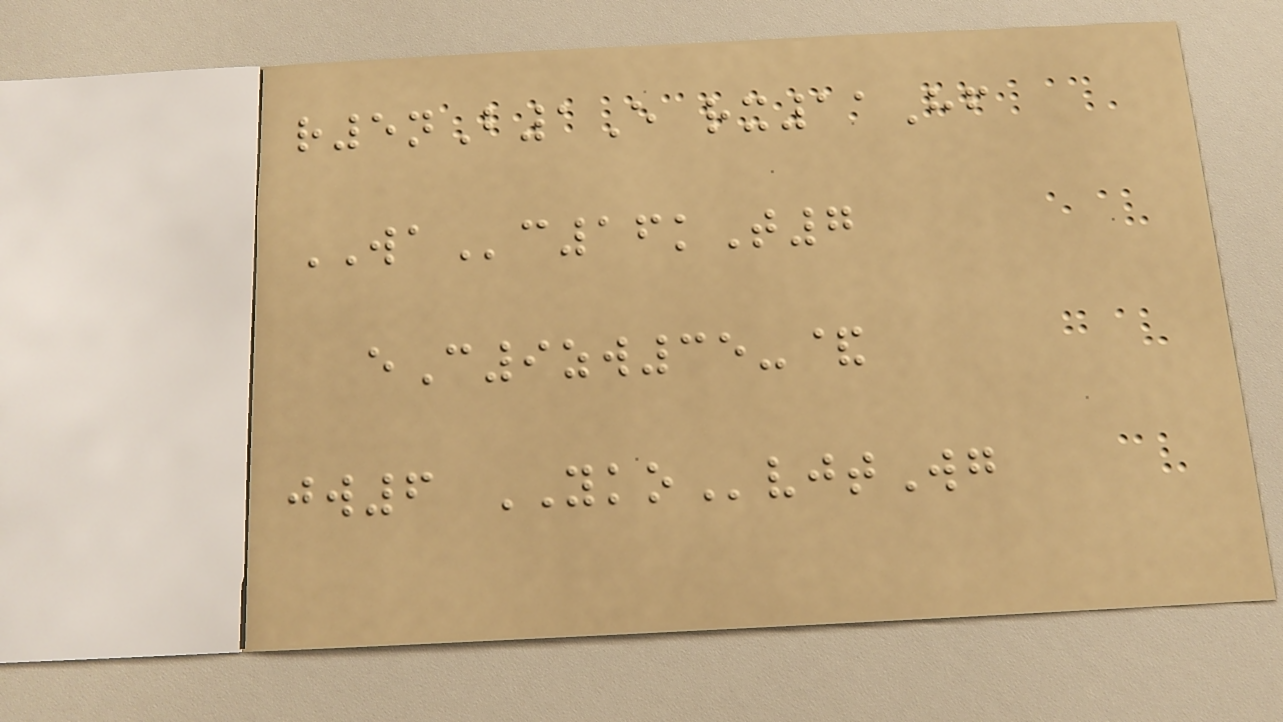r5nB1E rx11Hf
WAc16kT7
eC9zw35-&
jw6 YKOvjtWg
